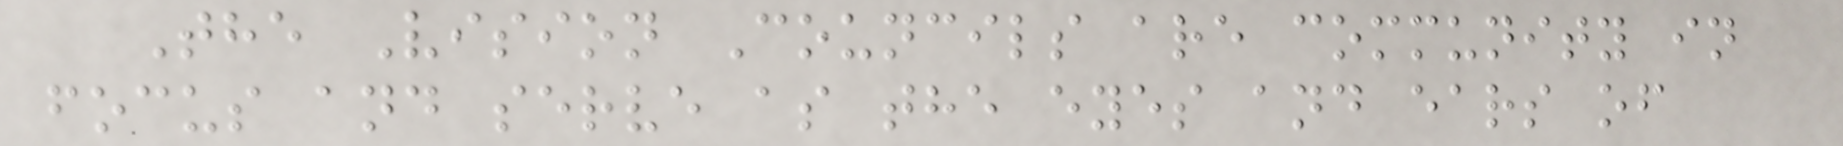The Vision Councils are community in
focus and serve as the eyes and ears of
